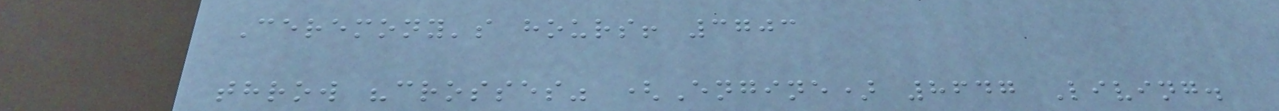Ceremony's hours! 3703
throw "crosses" (Engine) 8647 Living.
